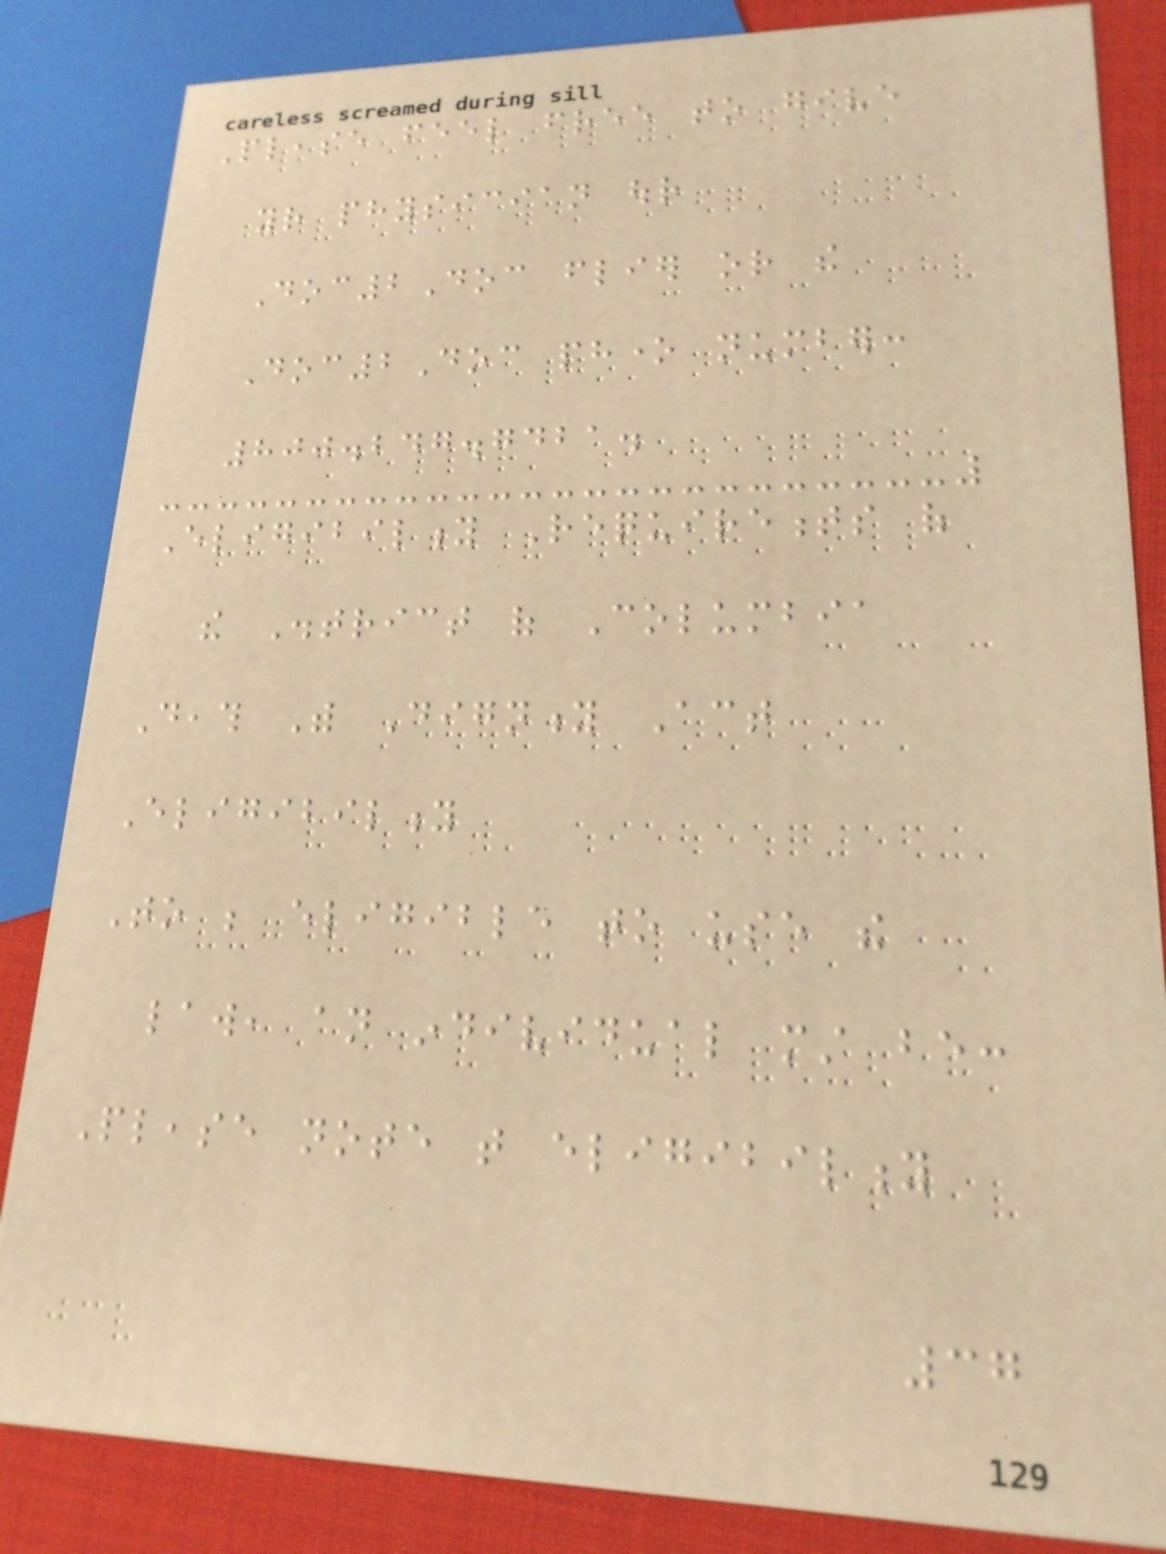Please feel free to give
your physician our
Doc2Doc flier or the
Doc2Doc phone number:
800.247.7421.
Eligibility Requirements of
the District of Columbia
Death With Dignity Act
Eligibility
To be eligible to use the
law, an individual must be:
Please note that eligibility
37
